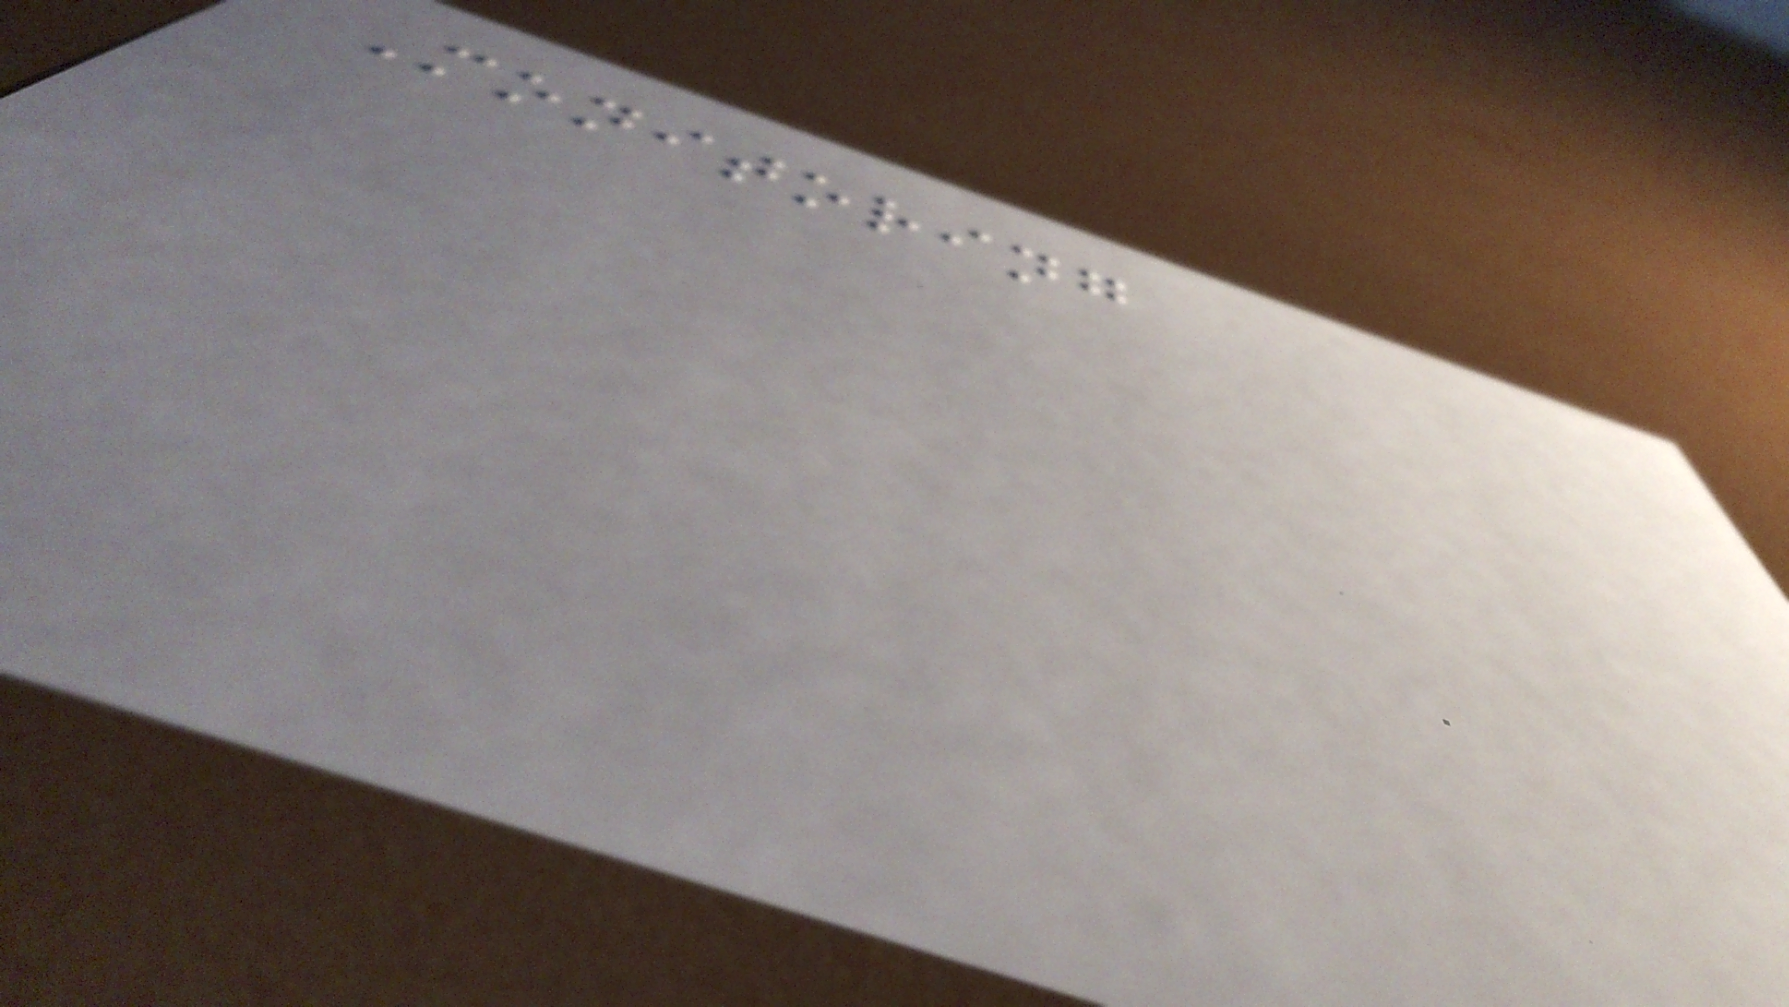Monitoring
